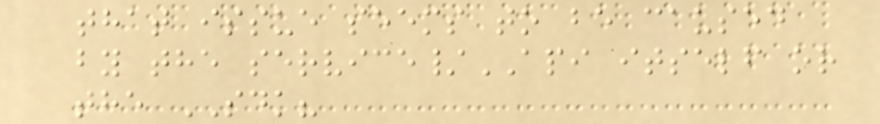that issue seems to be caused
by the service/API itself or
the SDK?
